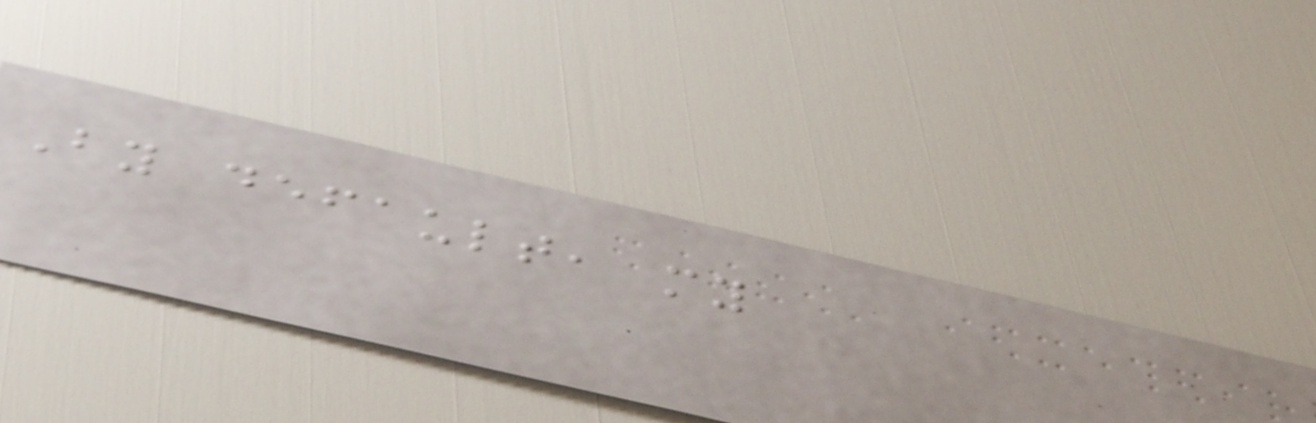By default, my
